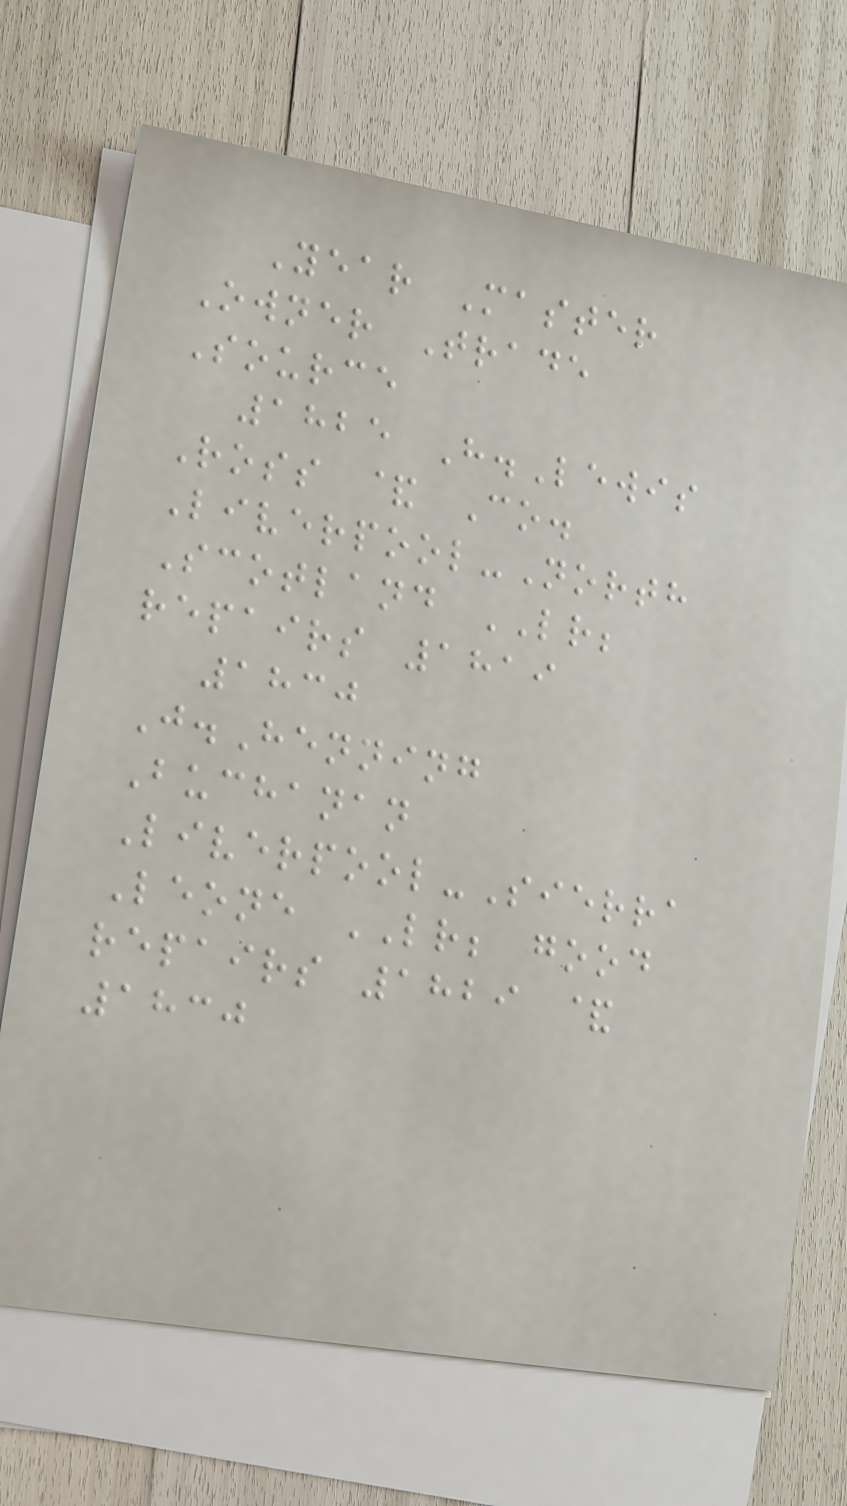Year Master
Owner Trade
Source
1825 H.Lewis
Ross & Co.
Liverpool-North
Scotland LR;
repairs 1819
1830
J.Henning
Buchanan
Liverpool-Sierra
Leone LR; good
repairs 1829 &
1830
